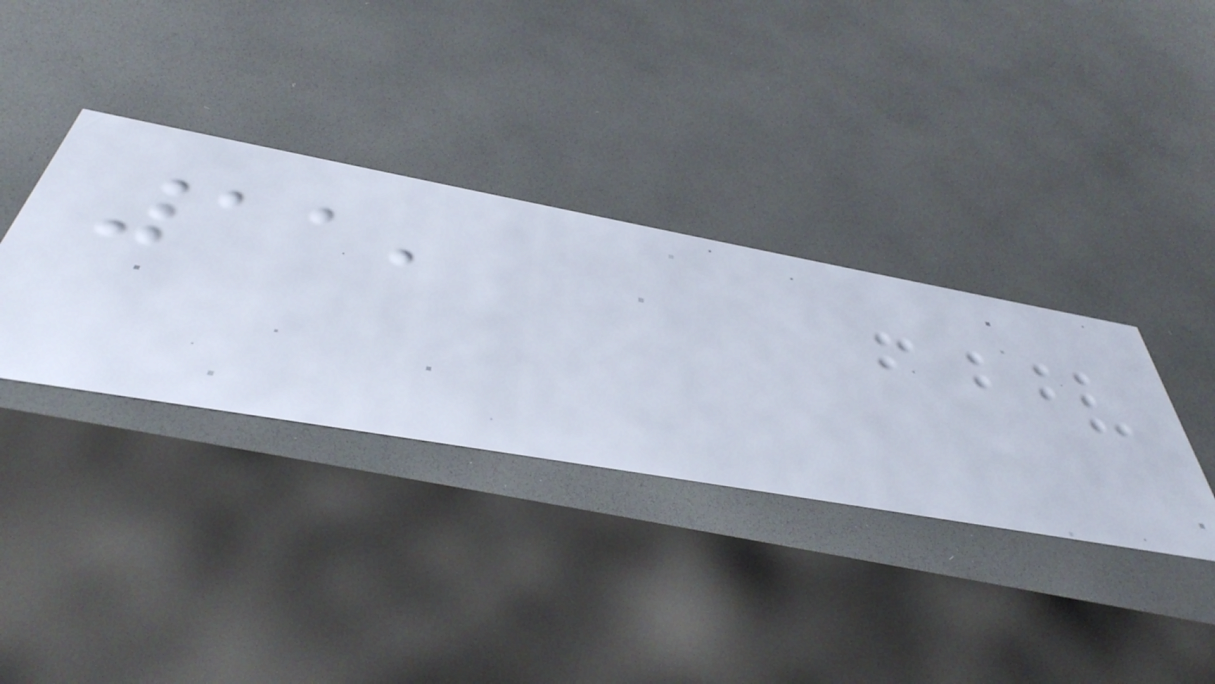11,
